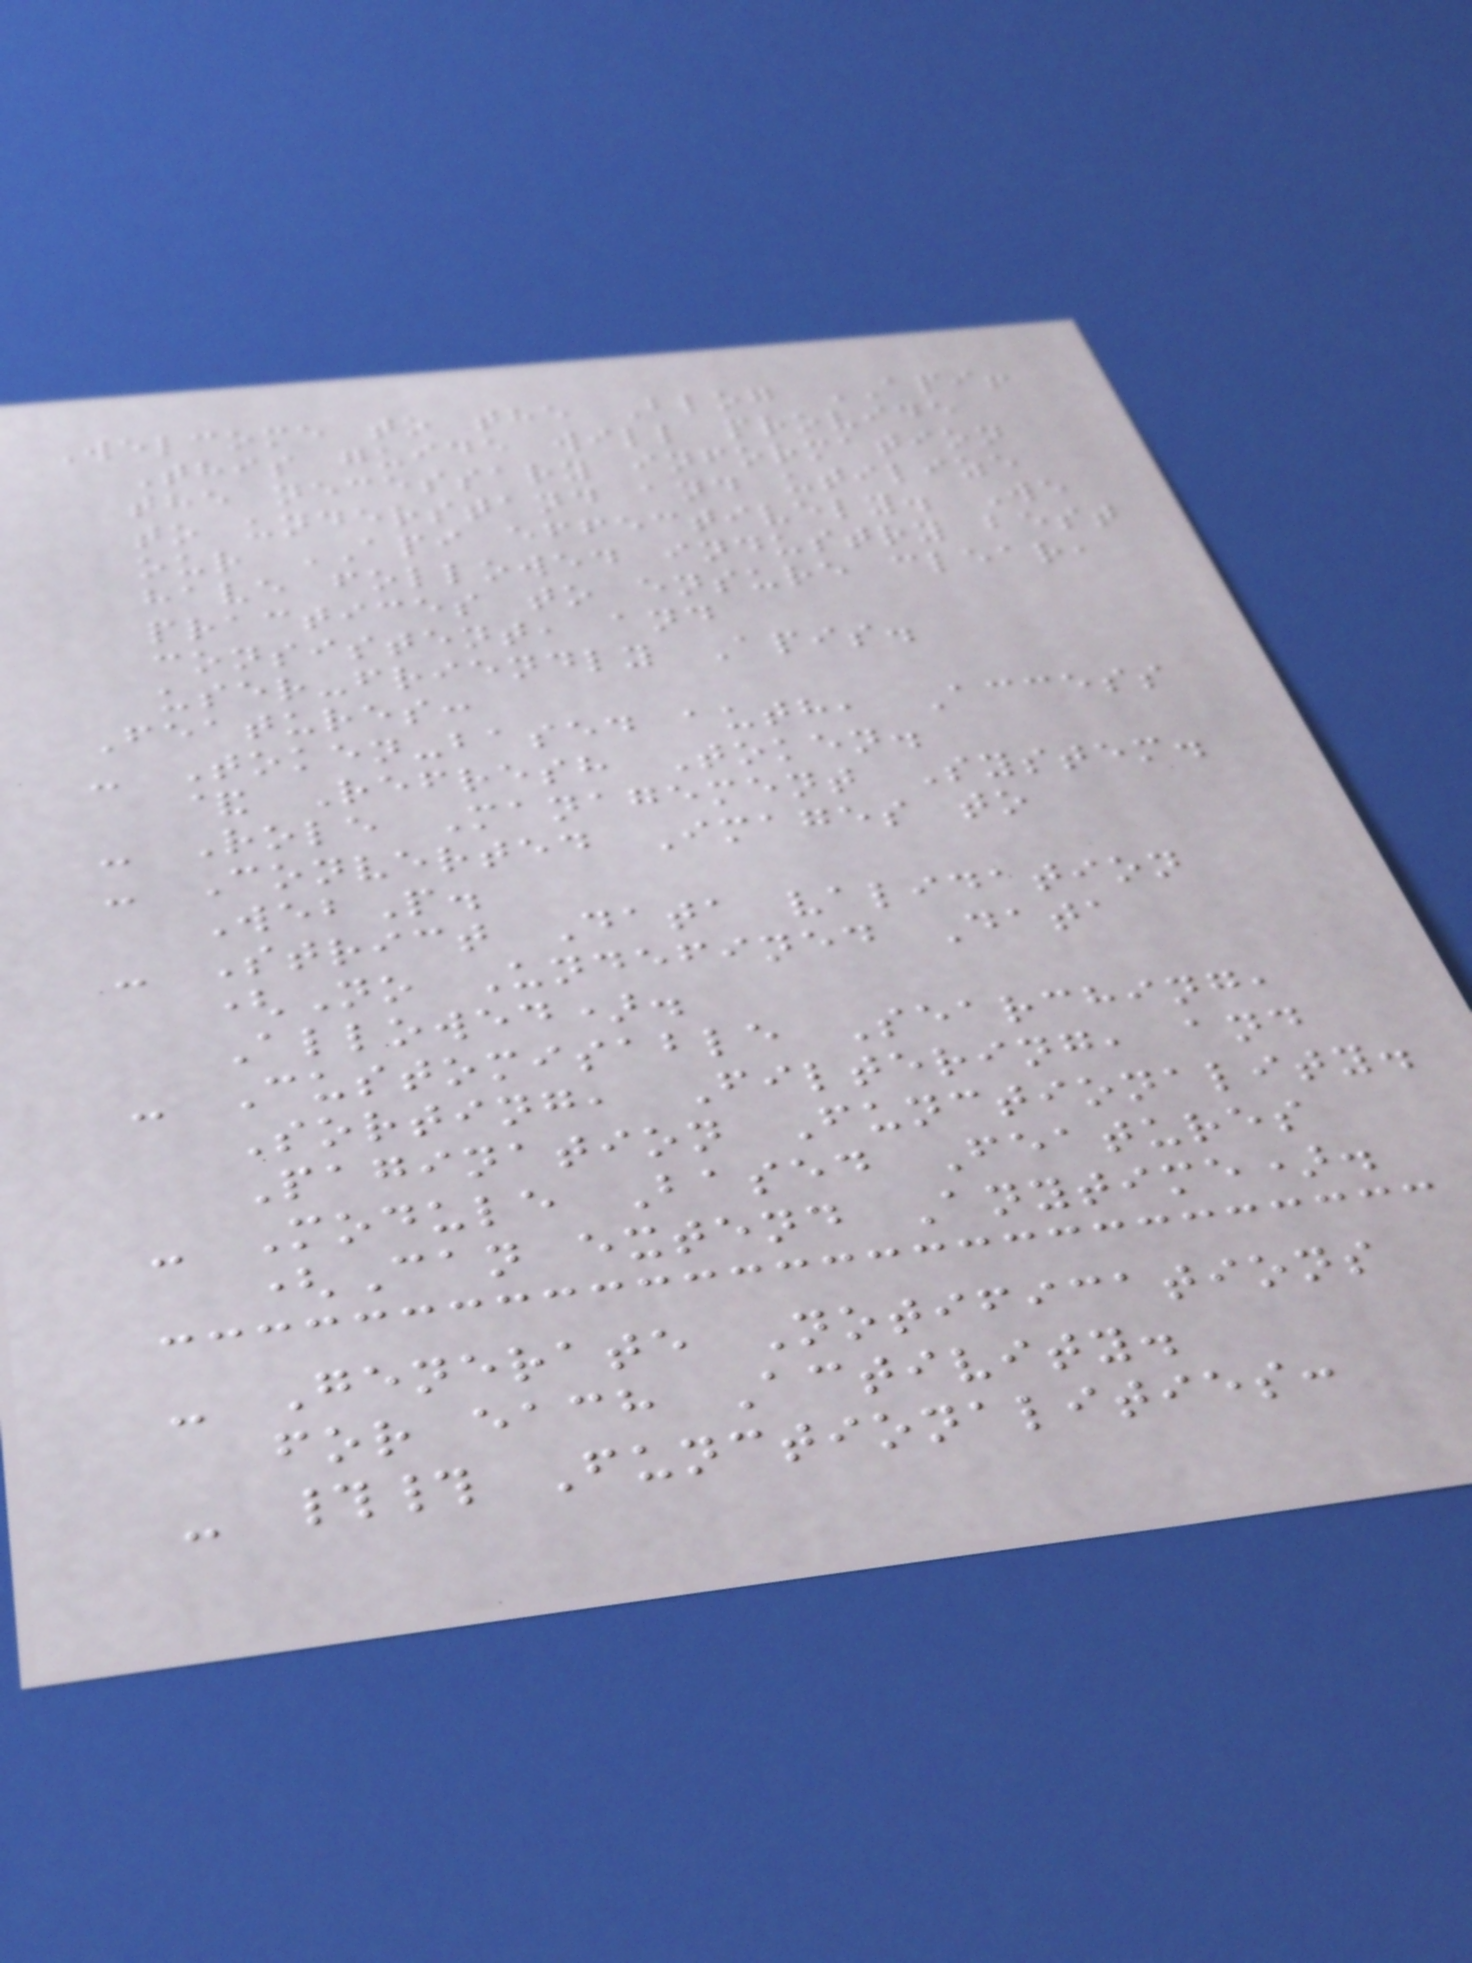Welcome to the Blog API!
This guide will provide
the necessary information
to understand and utilize
our API effectively. We
have followed industry best
practices to ensure clear,
consistent, and
user-friendly Apis.
Features:
- Token-based auth, Access
& Refresh Token.
- Role Management System.
- Converted Images to
WebP.
- Strict Data validation
(No Undefined Data
Allowed).
- Customisable Searching,
Sorting, Filtering, and
Pagination Functionality.
- Module Based Features
(Can extend Anytime).
- Generate Notifications
for each Activity.
- ## Functionalities:
